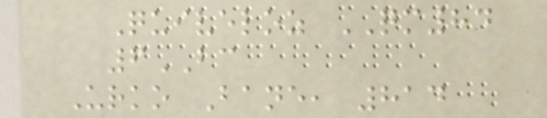Quiveloz QM84
6BC
Urko Bane, 814
